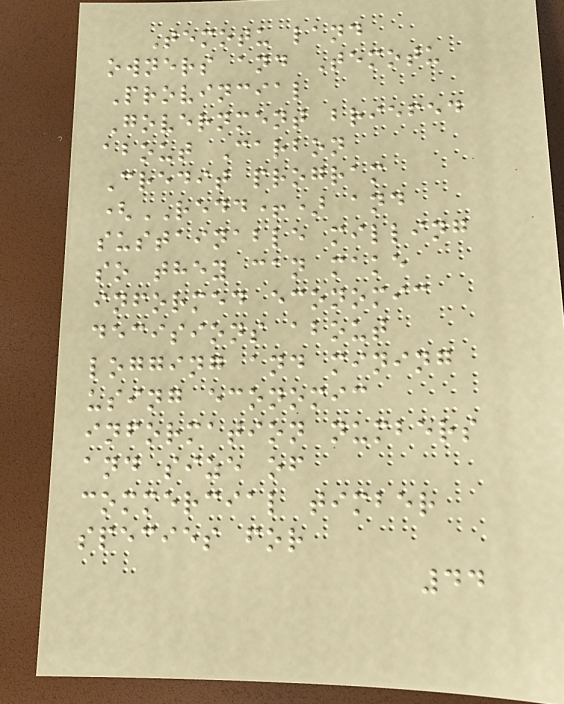Temotu land
owners and Temotu
Provincial
Government briefed
about Carbon
Credit program
(REDD+) and
sustainable milling
so they can make
informed economic
decisions about
logging and mining
using economic
information numbers
and size of
commercial timber
species for
44
